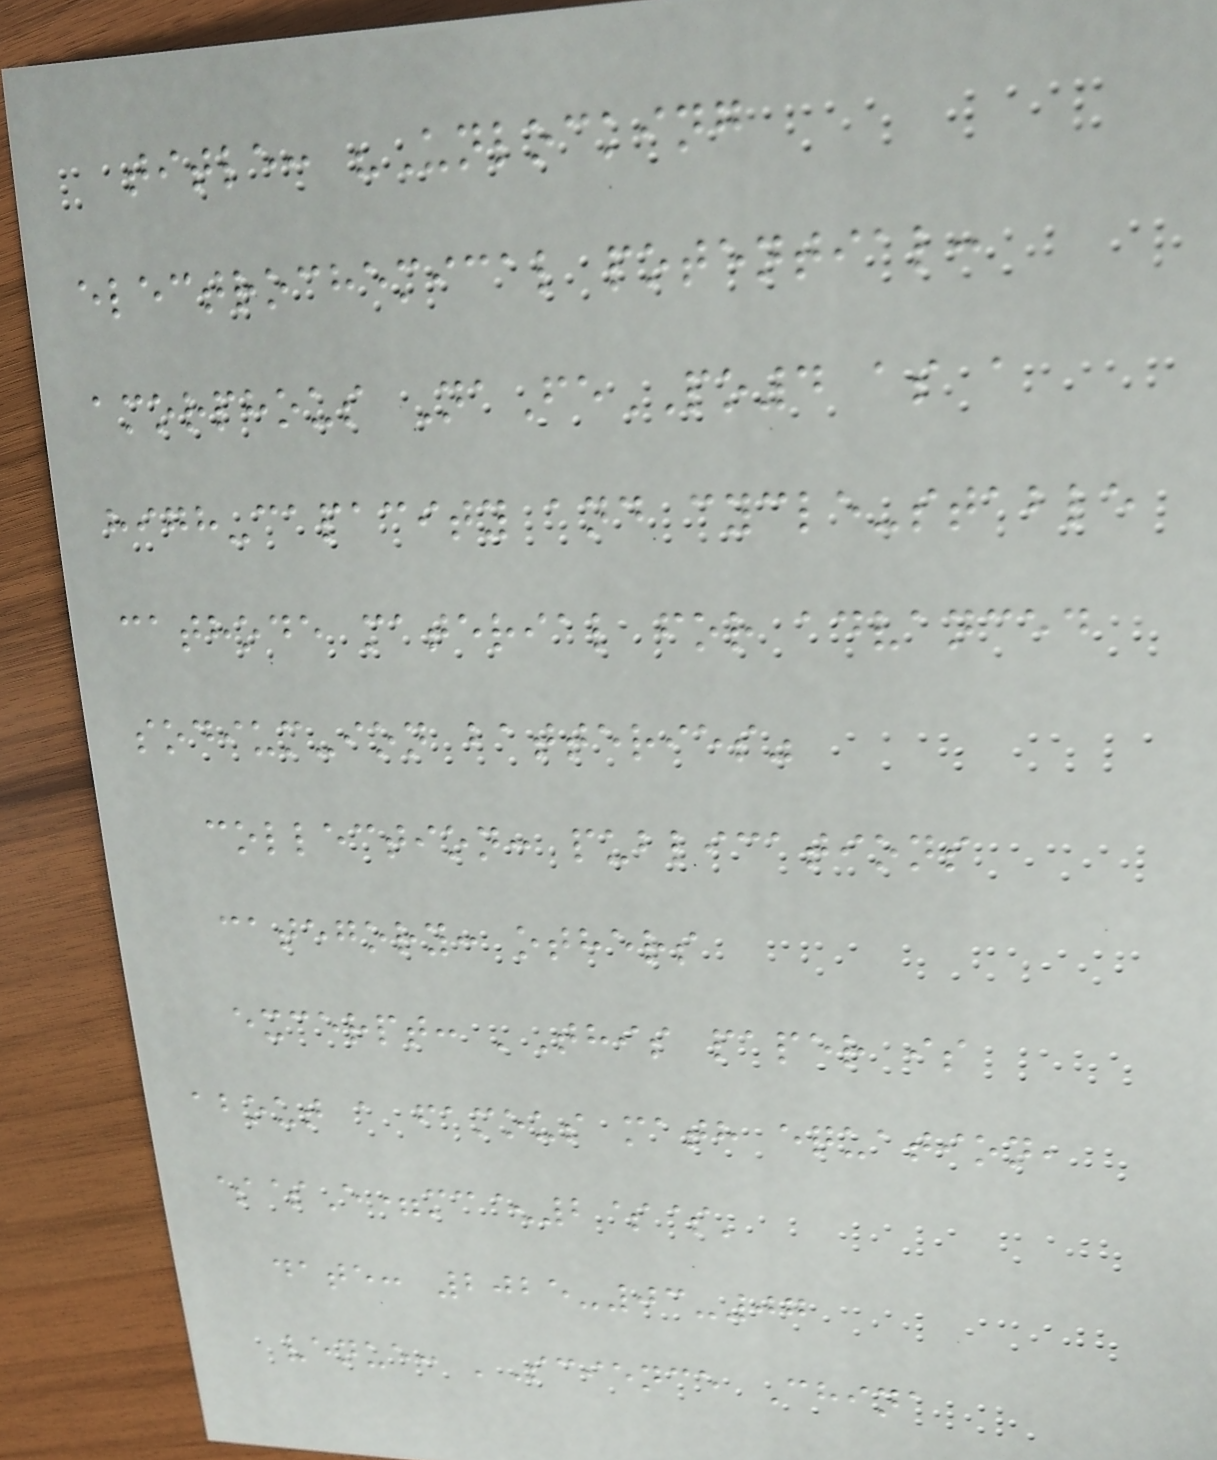title: "Unlocking
electrochemical potential:
amorphous NaFePO4 as a
high-capacity and cycle-stable
cathode material for advanced
sodium-ion batteries"
collection: publications
category: others
excerpt: 'This paper is
about a famous math equation,
$$E=mc^2$$'
date: 2025-03-07
venue: 'Science China
